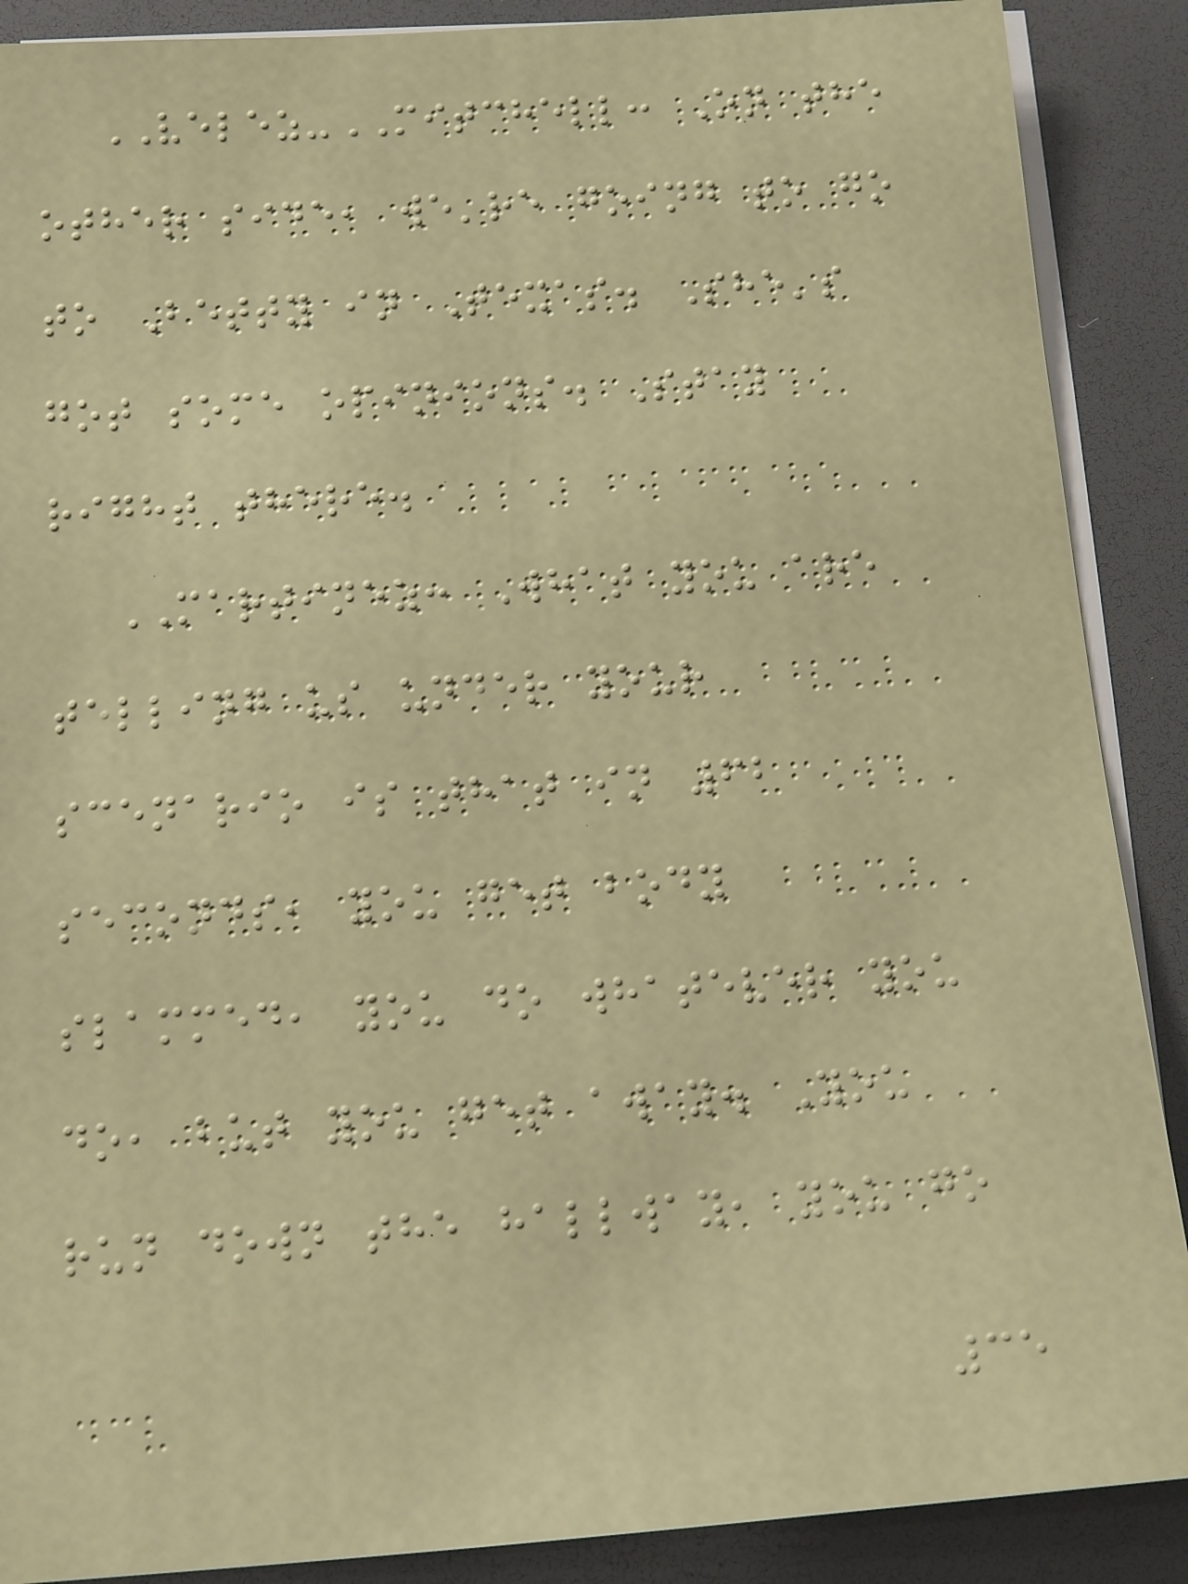VELEZ-MITCHELL: On the
other side, we're going to go
to Betty in Texas. She's
got some opinions. Stay
right there.
MARTINEZ: What you are
telling us under your
scenario is that in 62
seconds, you get body
slammed, you do whatever you
do, but you get away. You
run down the hallway, you go
35
